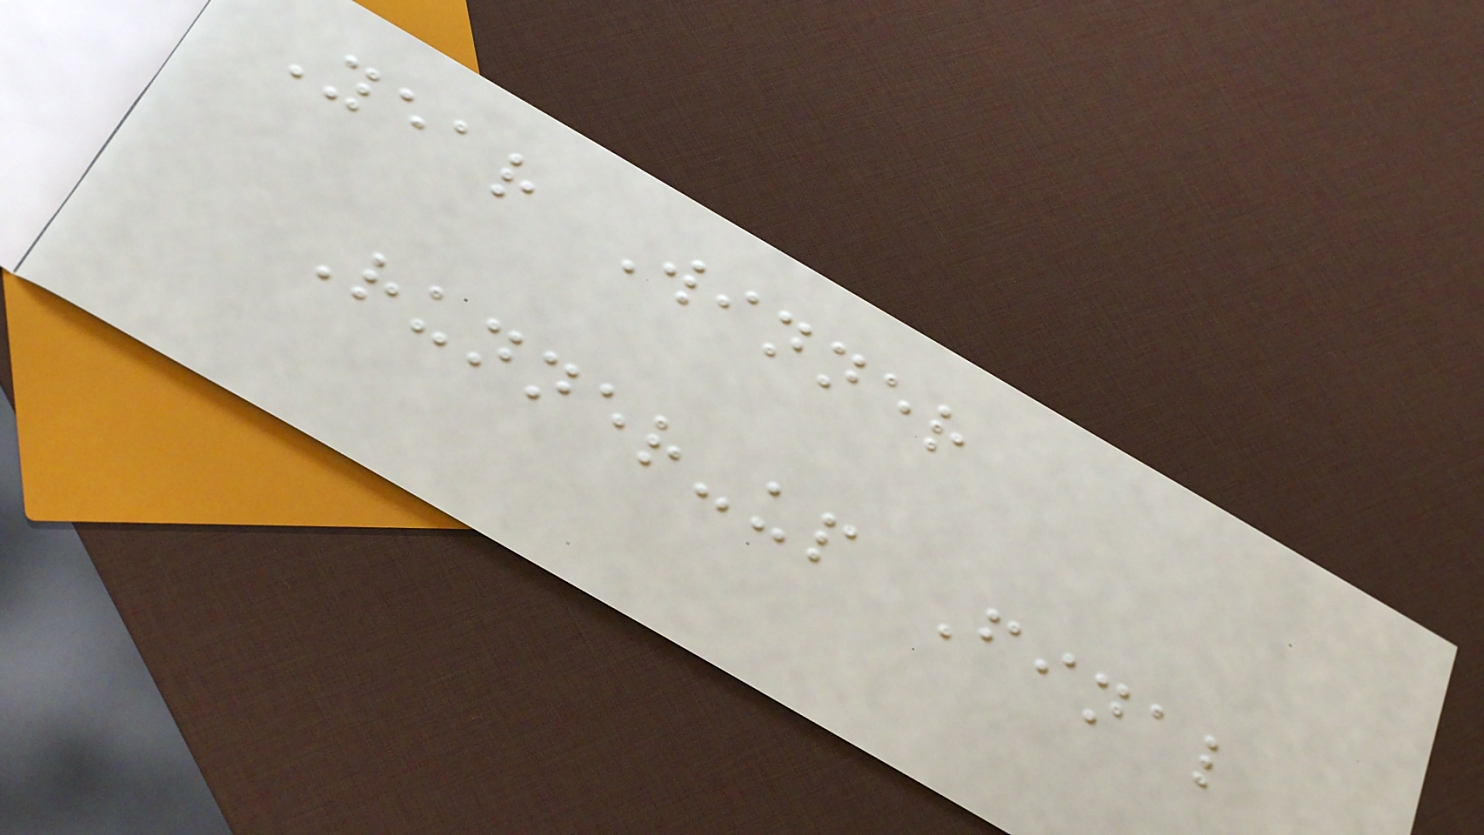Year Winner
Runner-up Final
